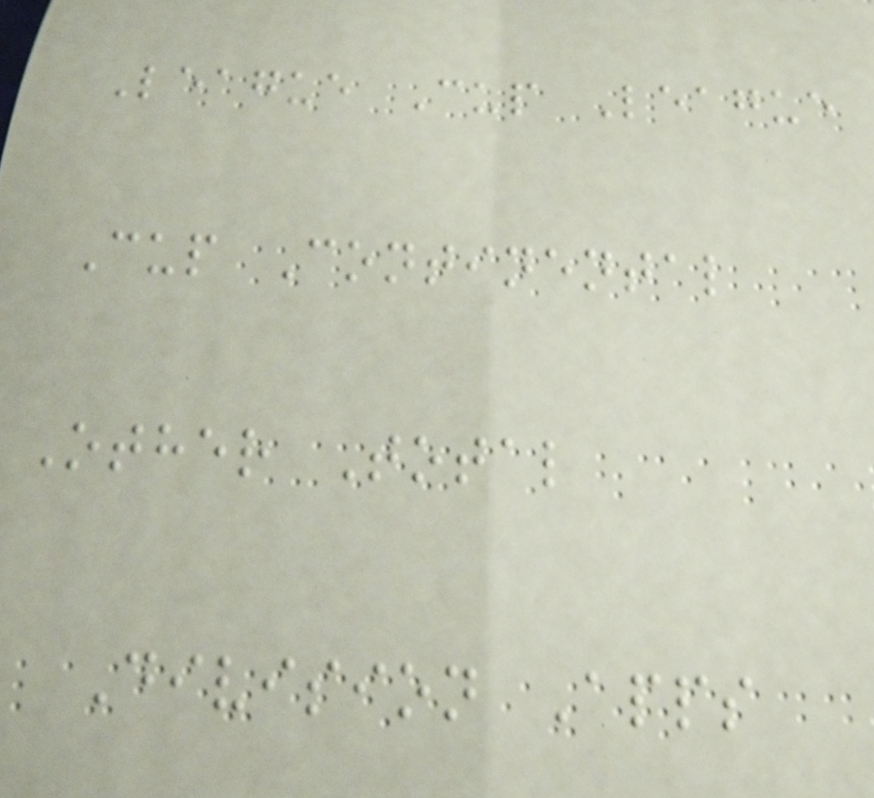League Cup League
Cup Continental
Other Total
Division Apps
